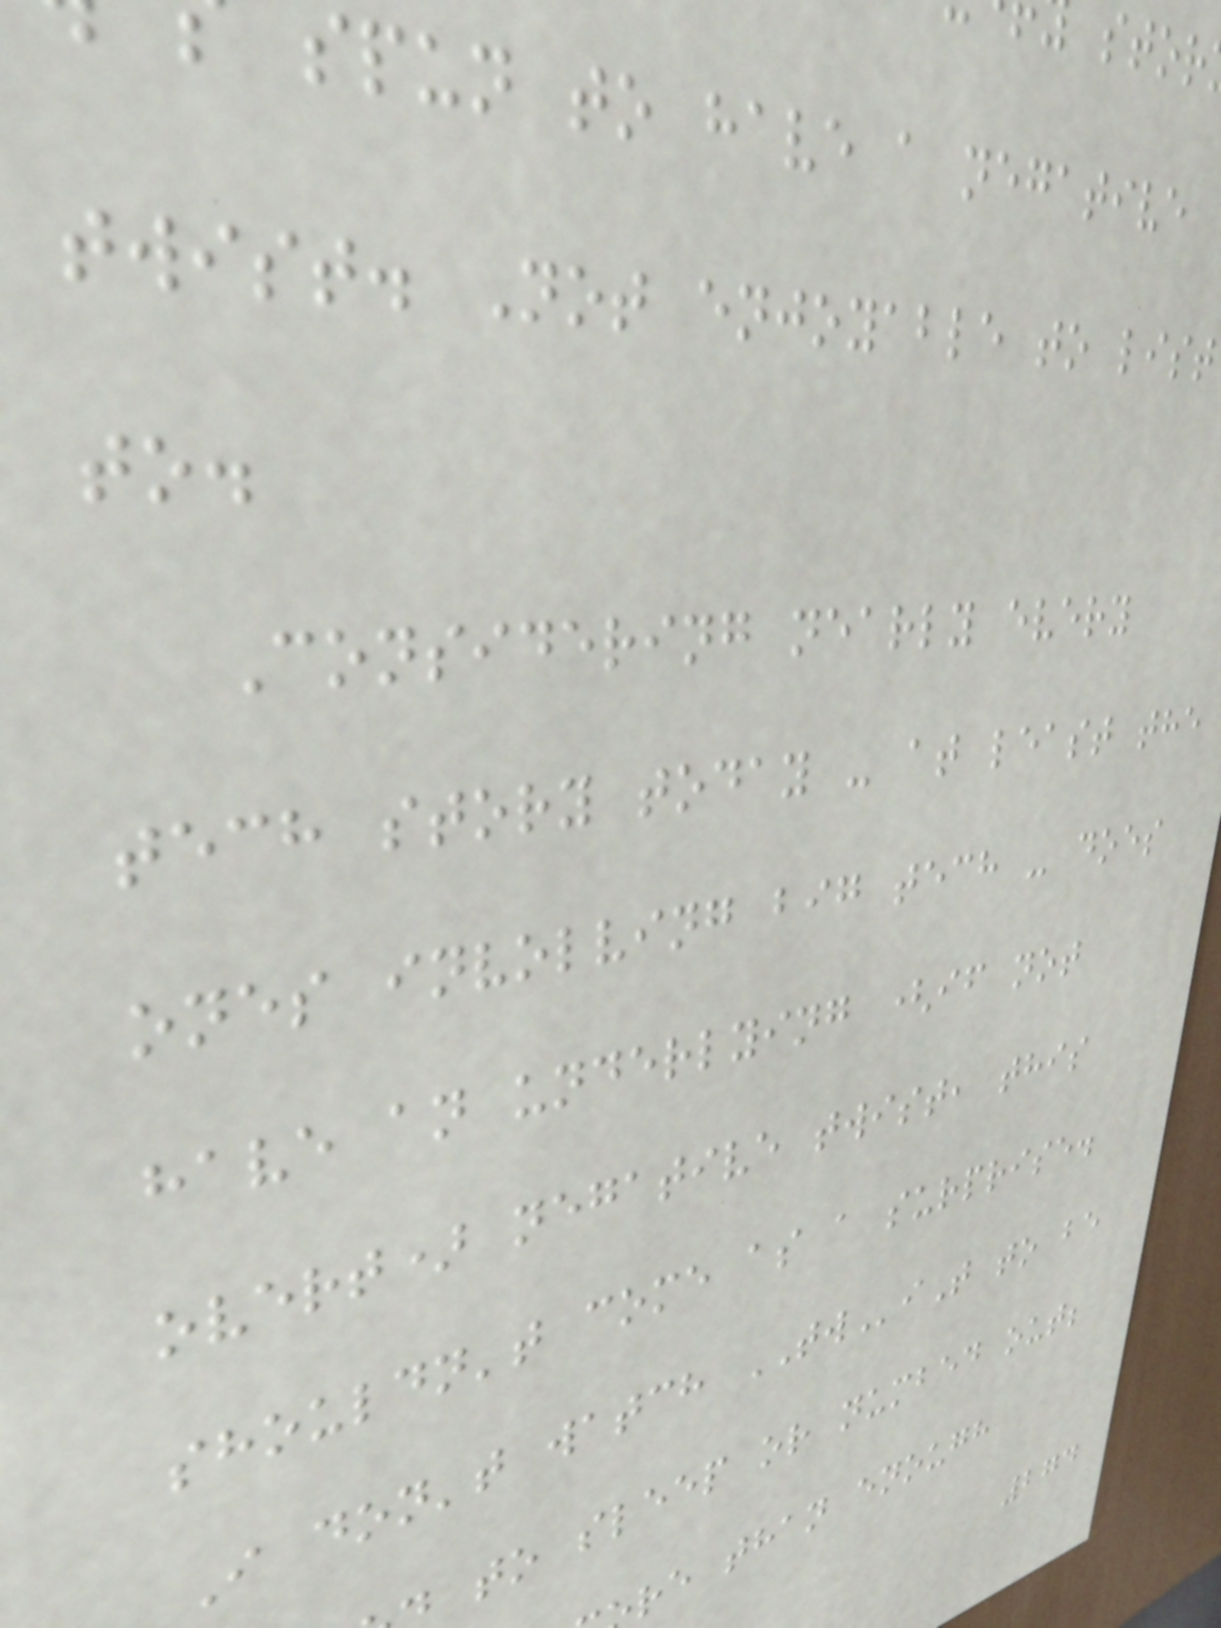spun to have a negative
twist. Not enjoyable to list
to.
Considering nearly every
tech story today - at least the
ones involving big tech - does
have an underlying (if not
overt) negative twist, this
shouldn't come as a surprise.
I don't watch TWiT to be
to sleep or numbed out;
re than enough
274
